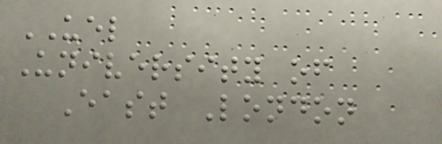UEL
University of
East London
